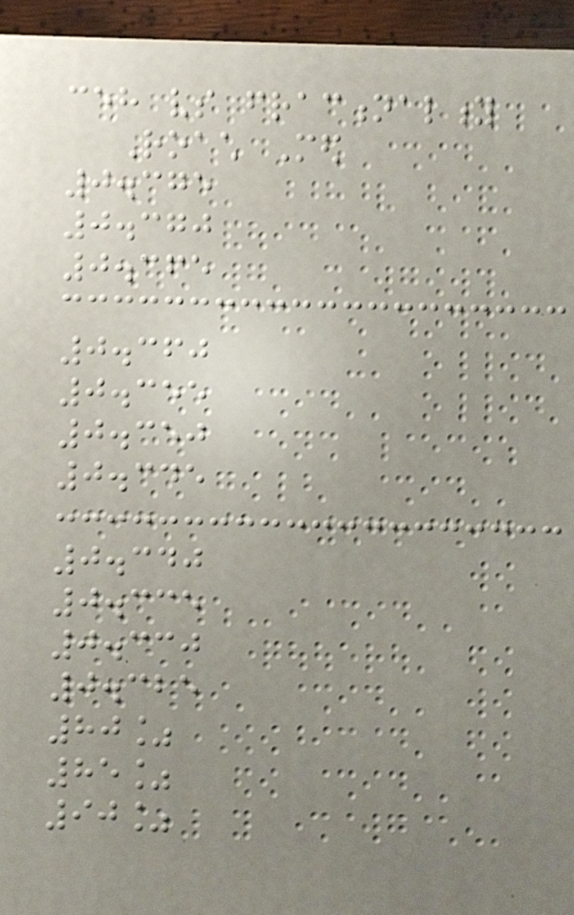ceh vs fractionality
Roach Med
0.375
0.370
0.365
0.360
0.355
0.350
0.345
0.340
0.335
0.330
0.325
80%
85%
90%
